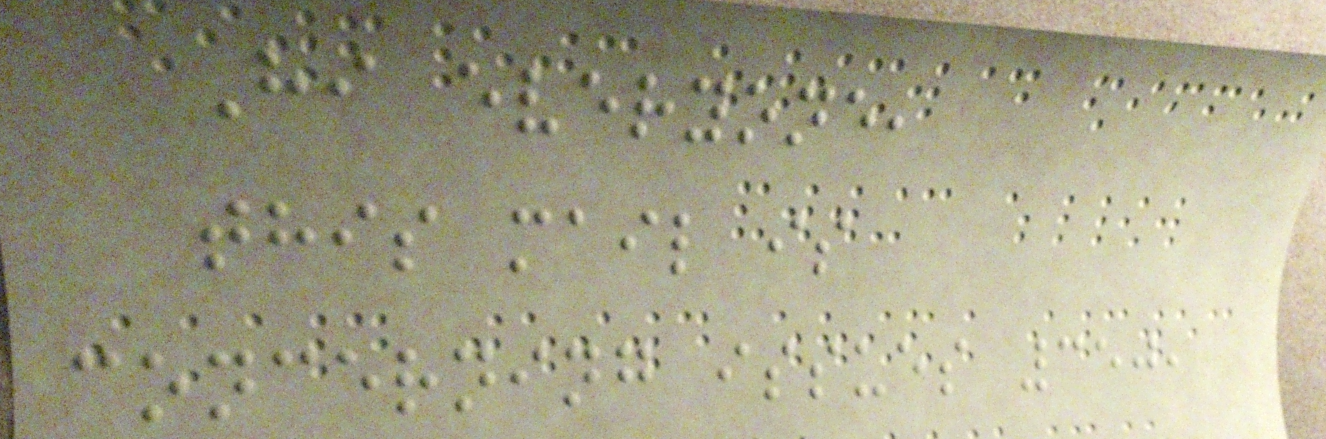Hi everyone,
this mail is
concerning issues 350,
